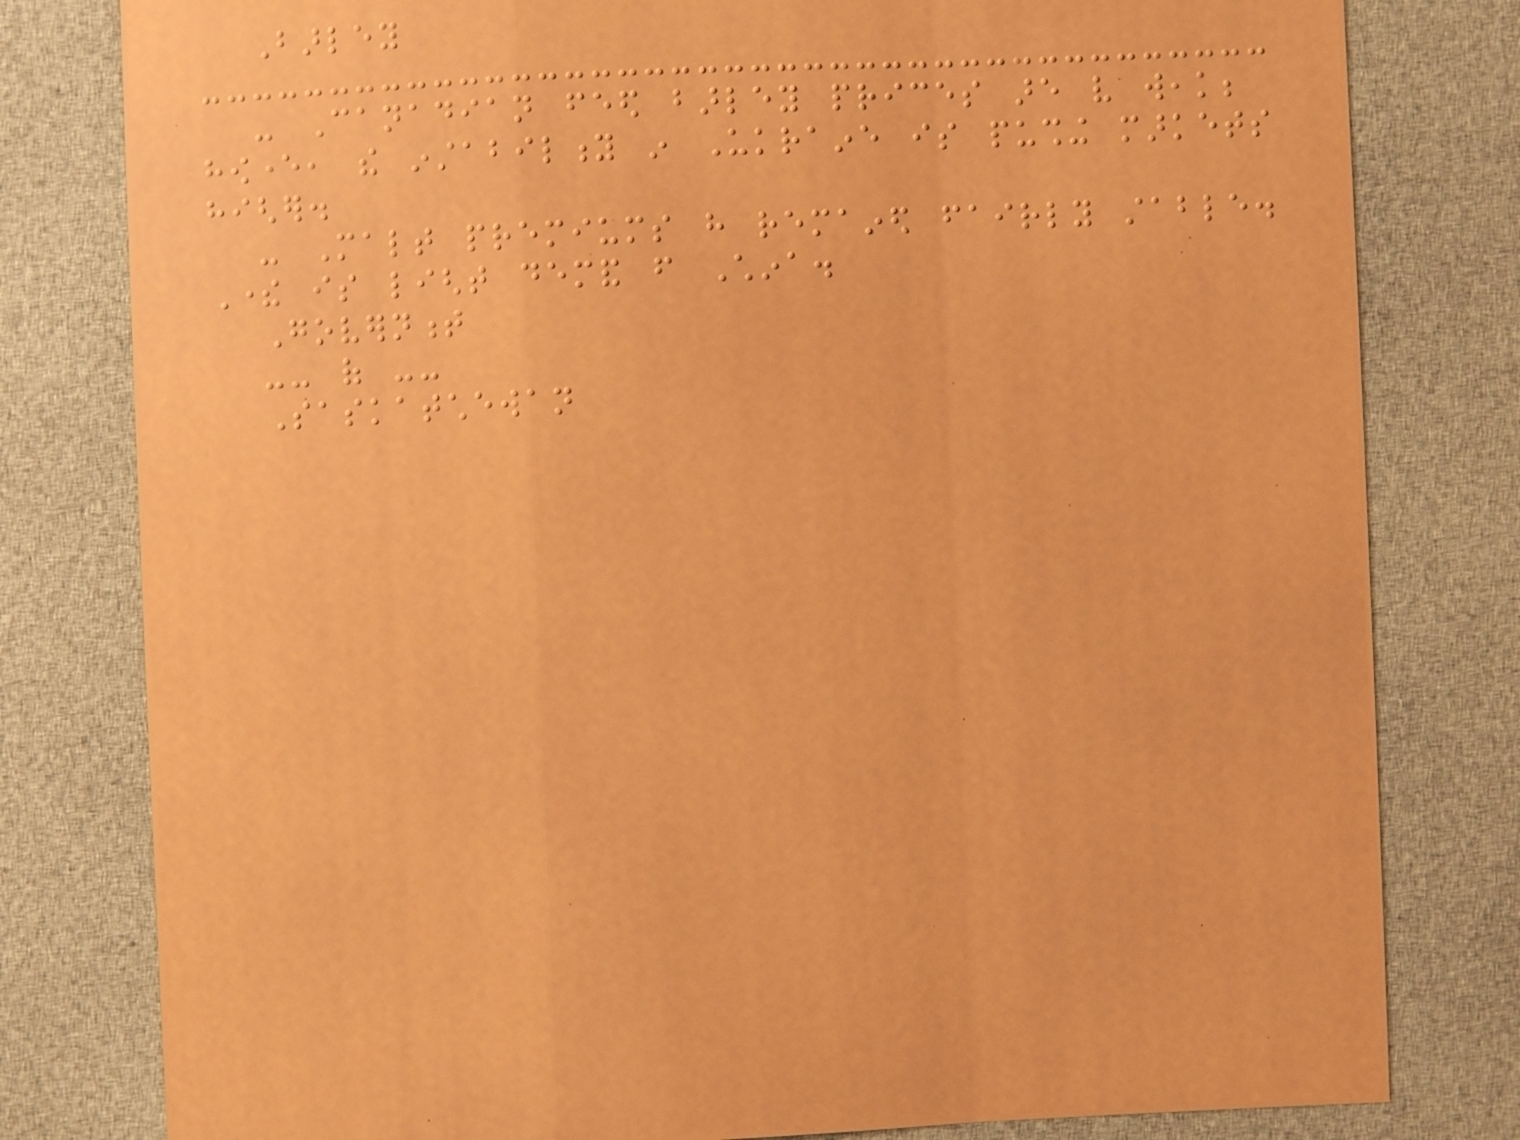Barley
- Canadian feed barley prices are very weak;
however, the instability in Ukraine is pushing markets
higher.
- Malt premiums have remained fairly stable.
There is light demand from China.
Government
-- of --
Saskatchewan
